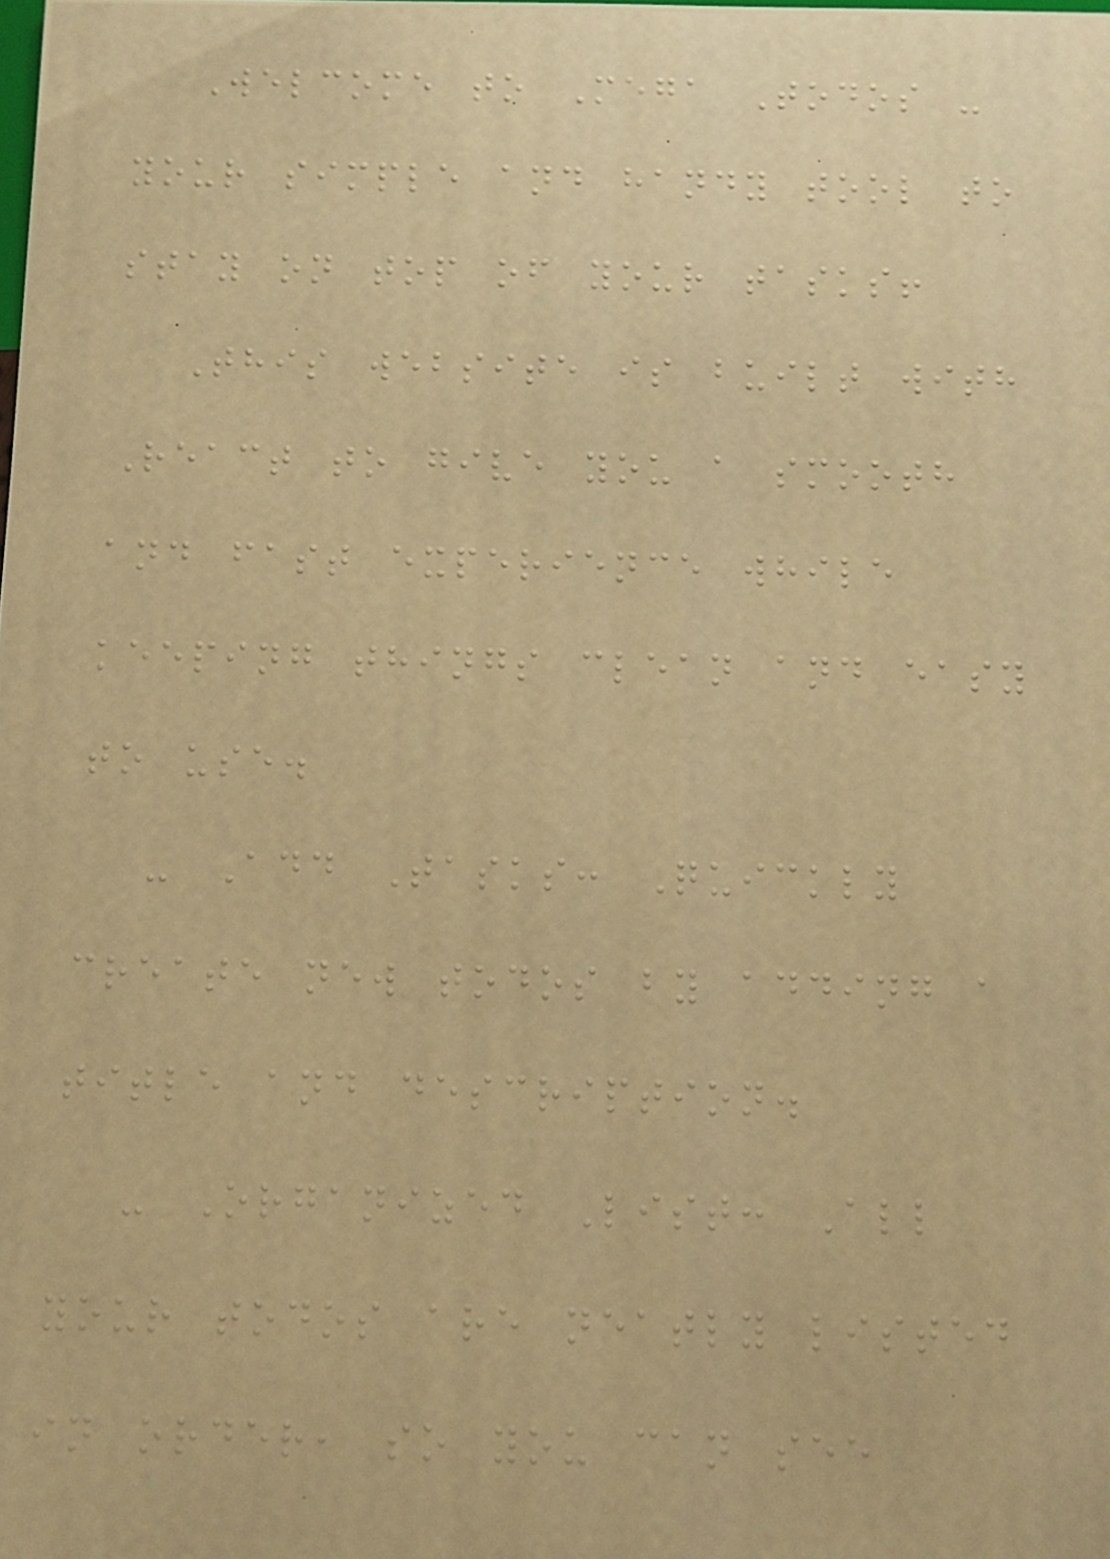Welcome to Mega Todos -
your simple and handy tool to
stay on top of your tasks!
This website is built with
React to give you a smooth
and fast experience while
keeping things clean and easy
to use.
- Add Tasks: Quickly
create new todos by adding a
title and description.
- Organized List: All
your todos are neatly listed
in order, so you can see
